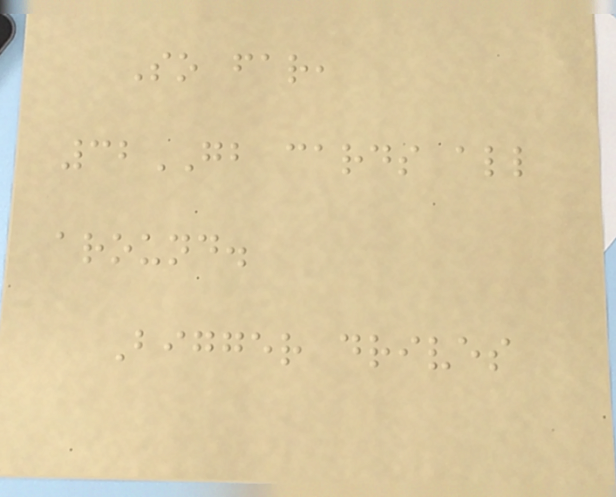So far,
32GB cards all
around.
Bigger drives
